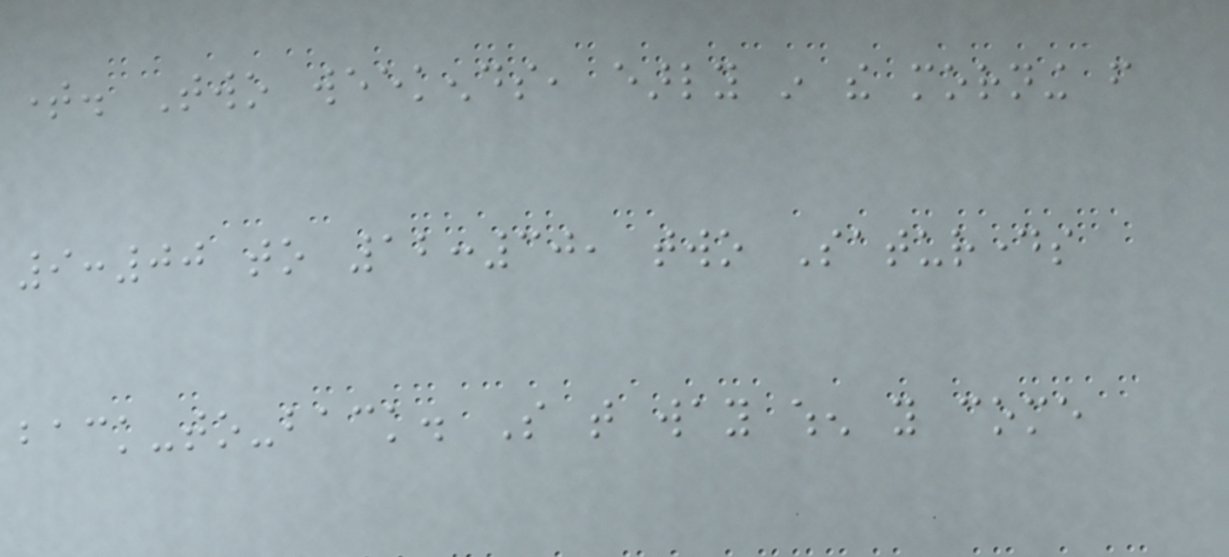time. Two weekends, early in the morning from
9:00 to 12:30, two Saturdays
back-to-back. So that way when you come
